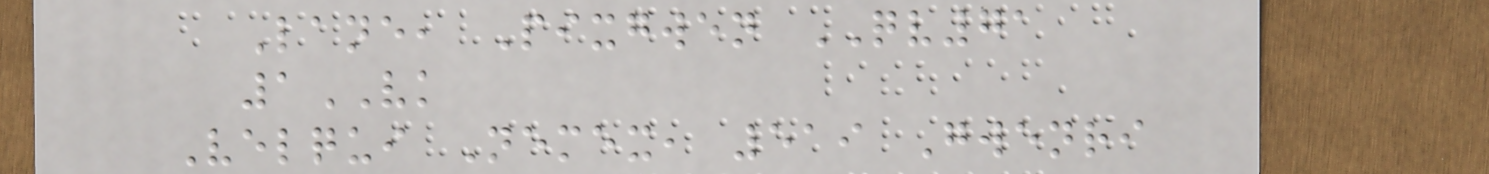Lane, Pixgwen QV71
1VK
Velqui Nemex, 519 Gwenri
